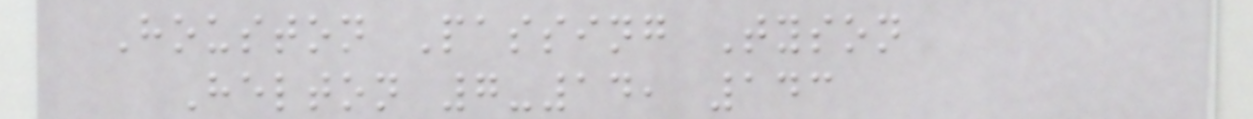Houston Passing Tyson
Helton 7-14, 143
